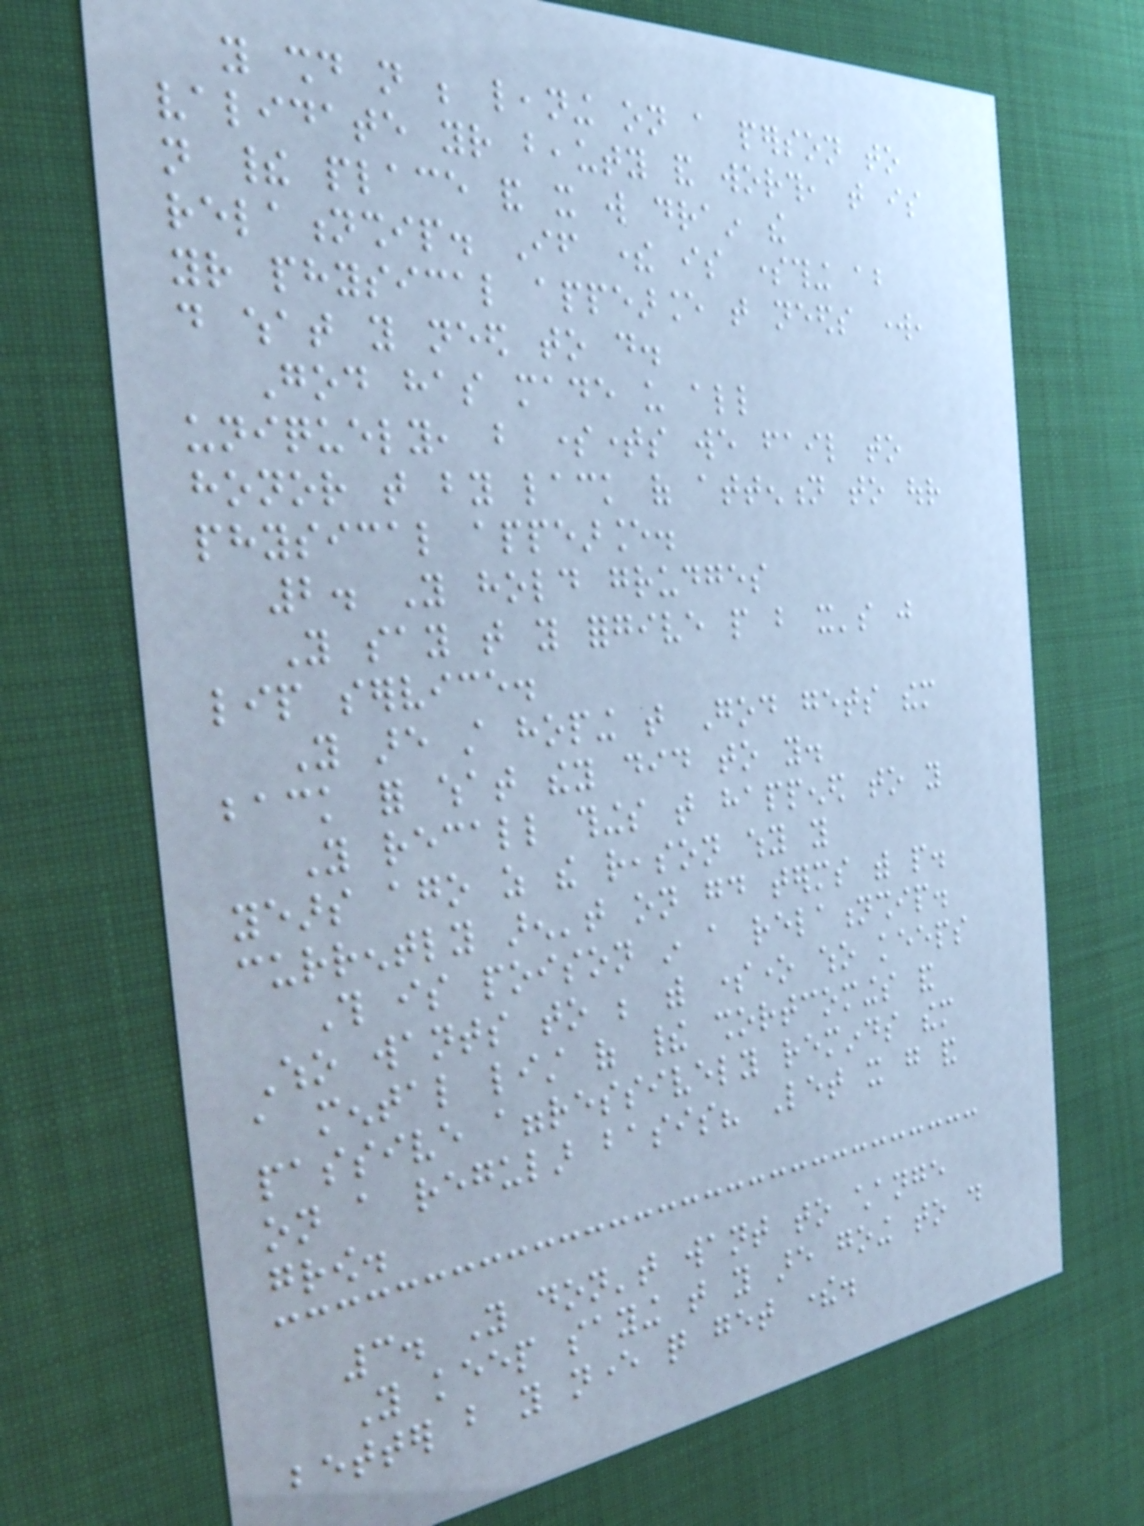you should not be leaning on a person to
validate your beauty and worth, that is
not their place and it will drain the
relationship. If there is something about
your physical appearance that needs work,
do what you need to do.
God has made us all
uniquely, but sometimes we fail to
honor that by lack of attention to our
physical appearance.
2. You hold grudges
You say that you forgive people but it's just
lip service.
You are still hoping that God gets them
back for what they did to you.
You recall things that happened to you
years ago as the reason why you
currently aren't on good terms with people.
This is poison in a relationship.
Who wants to be with someone who keeps
a mental list of their shortcomings and
passive aggressively reminds them
on a regular basis? Let it go and
grow.
3. You don't want to change
You keep saying that you are going to do
better but you never quite get there.
